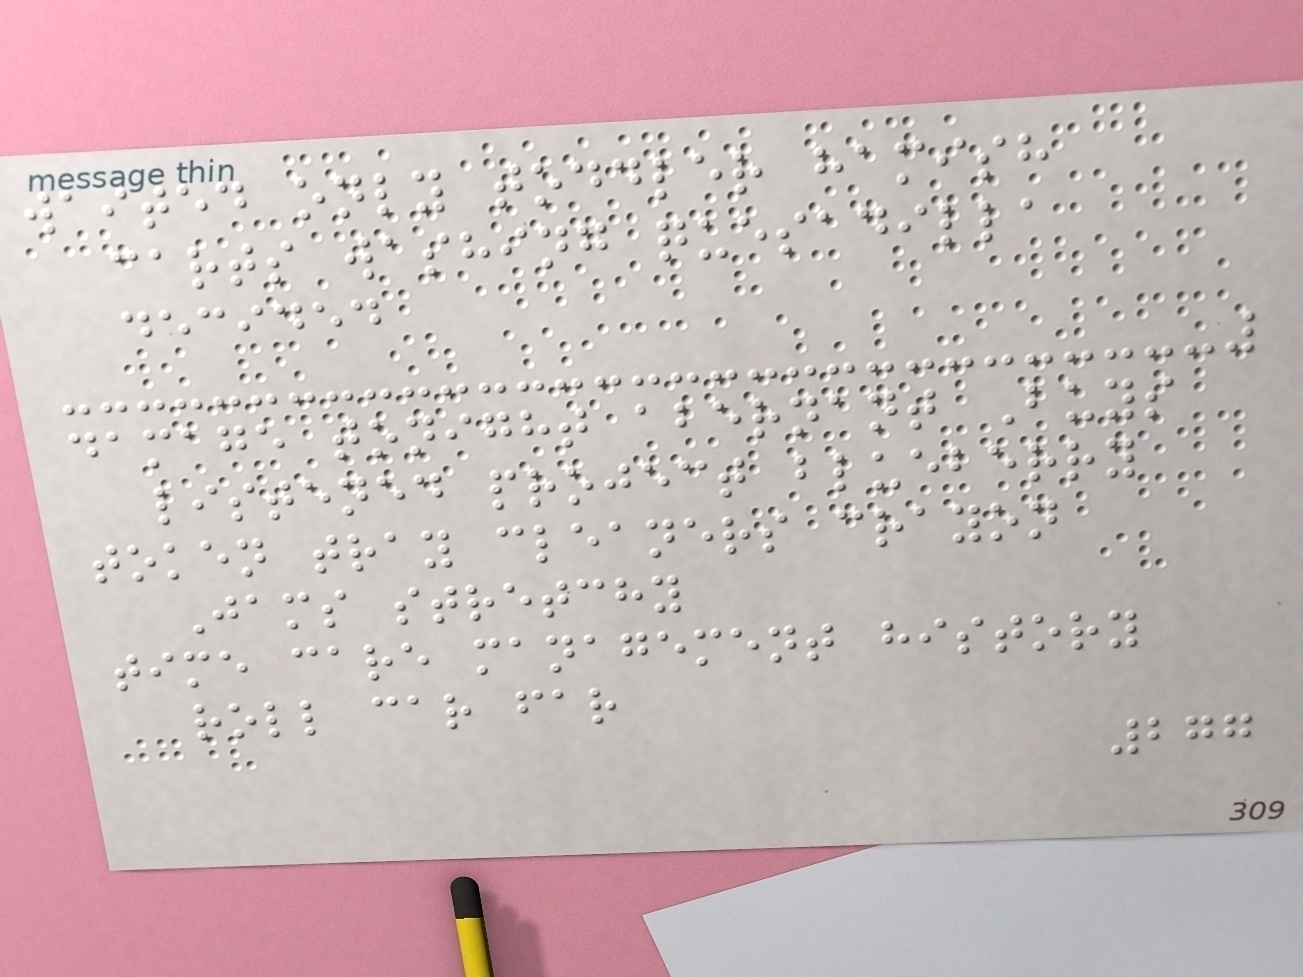waited only toddler hamish
carts washing quesadilla
decided
damage tonight abernant Buys
listened project blueberry
token tray cleaners crayon
Jams stretchy
time care management history
roll car far
277
